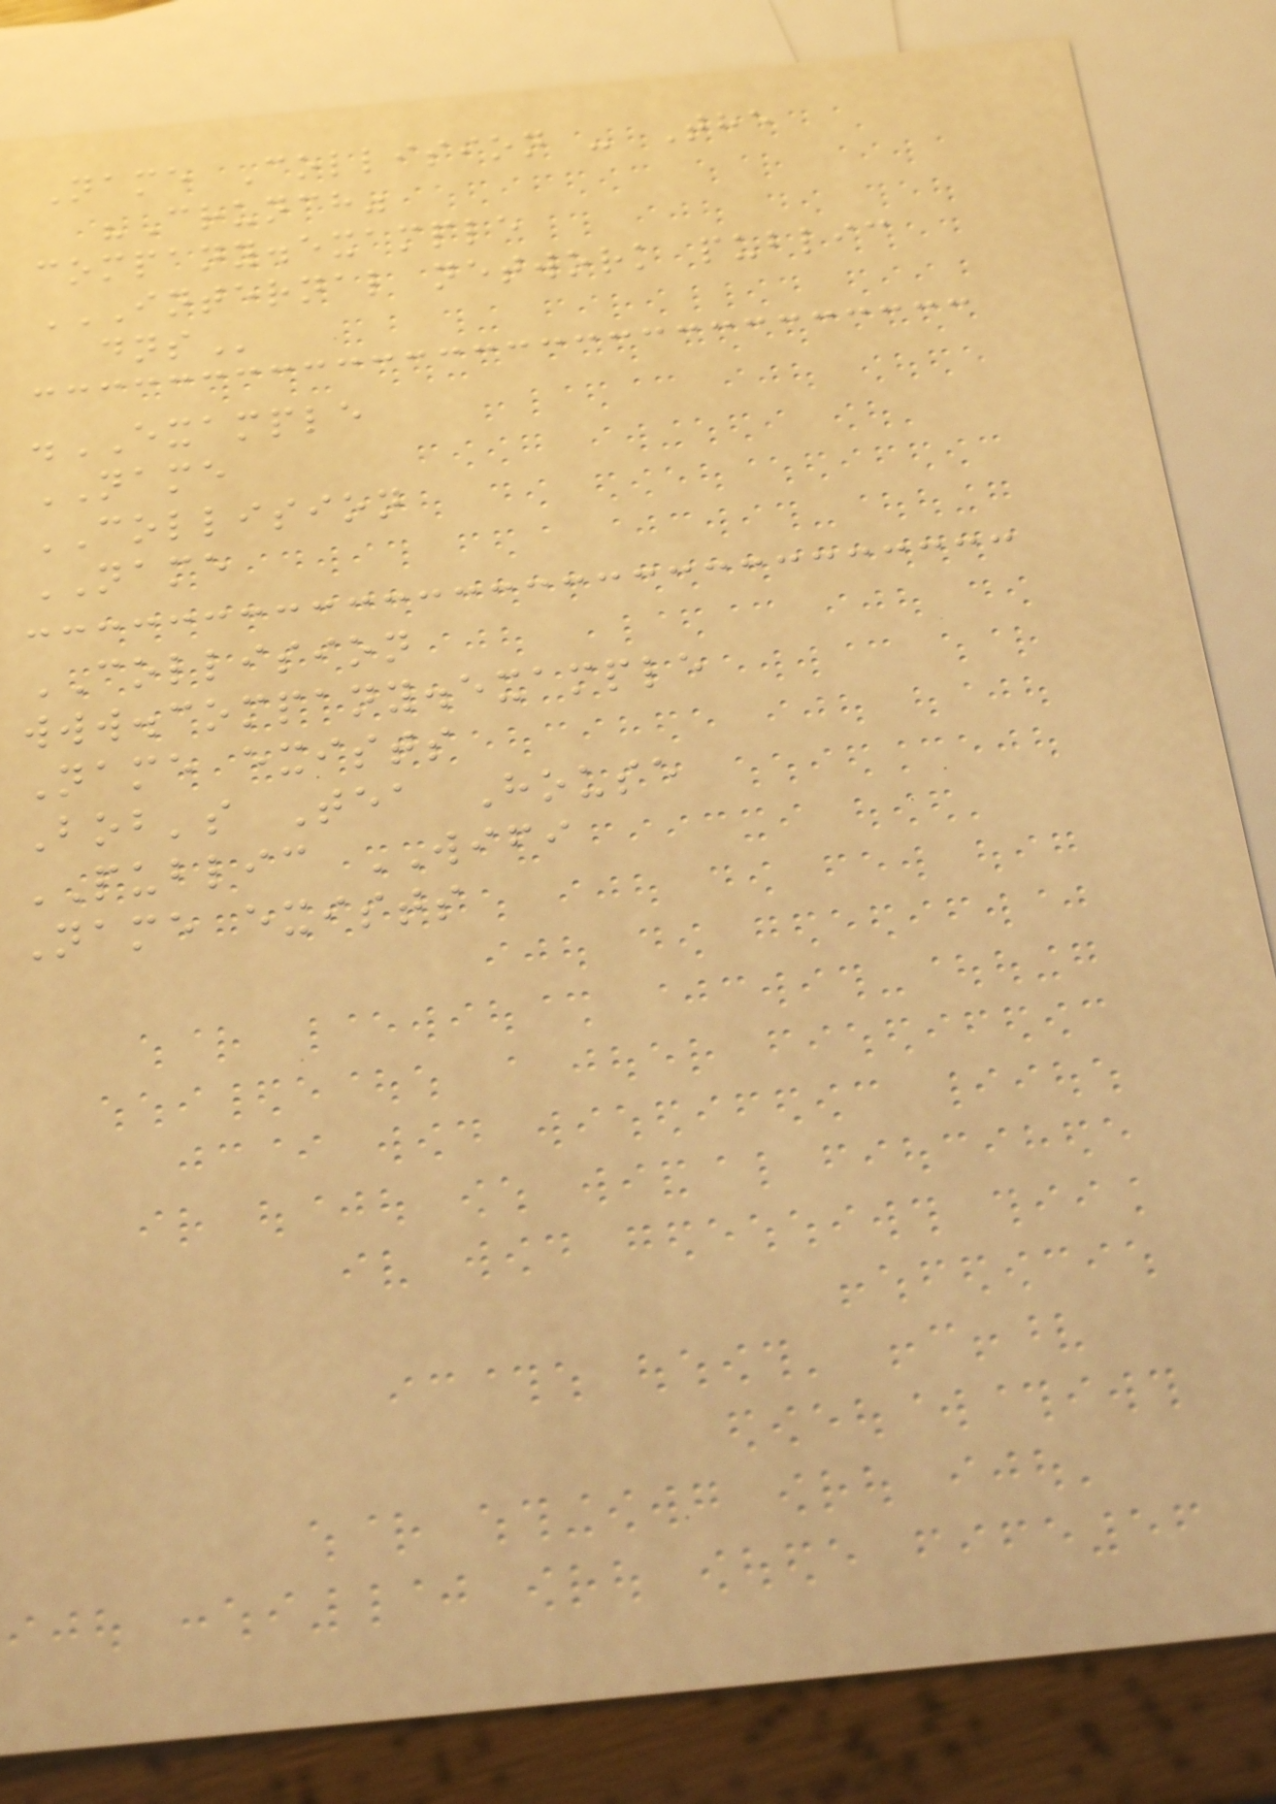Name Collision - The
"Crunch"
company.example
INTERNAL NETWORK PUBLIC
DNS
.EXAMPLE
NAME
COLLISION
NAME
COLLISION
www.company.example
Name exists
Bob's Tea House
PUBLIC WIFI
Name exists
